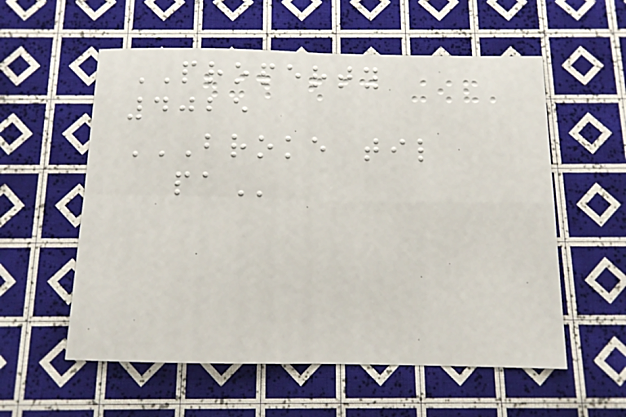PROPERTY
4025
BROKE TIL
PA
